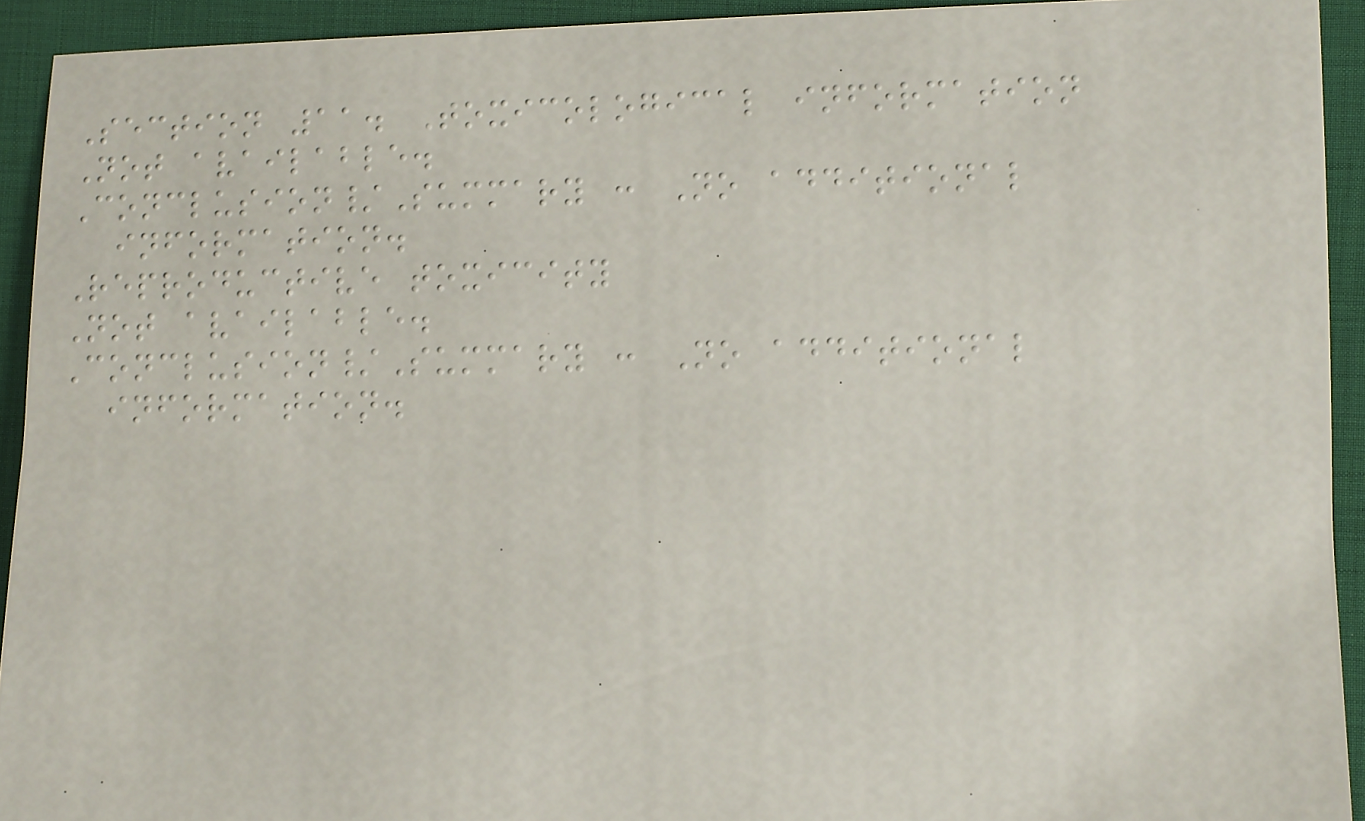Section 11. Toxicological information
Not available.
Conclusion/Summary : No additional
information.
Reproductive toxicity
Not available.
Conclusion/Summary : No additional
information.
